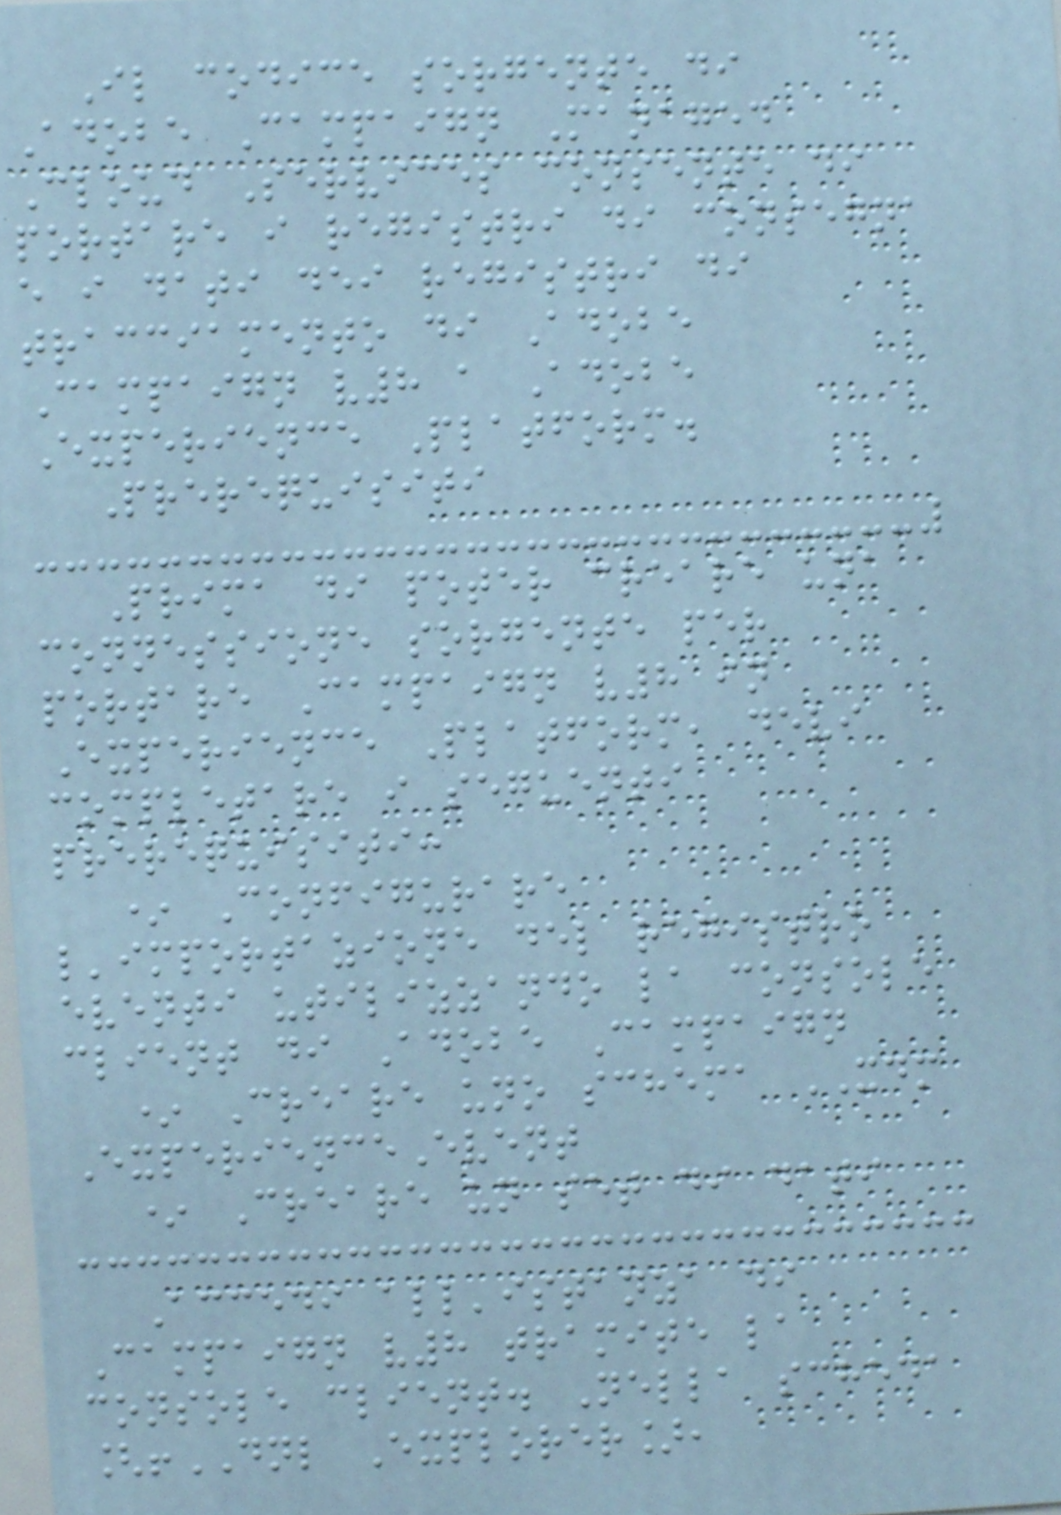Il codice sorgente di
Adobe Campaign Managed
Cloud Services consente di
portare i registri di consegna
e i dati dei registri di
tracciamento di Adobe
Campaign v8 a Adobe
Experience Platform.
Prerequisiti
Prima di poter creare una
connessione sorgente per
portare Campaign v8 in
Experience Platform, devi
completare i seguenti
prerequisiti:
* Configurare
l'importazione del registro
eventi utilizzando la console
client di Adobe Campaign
* Creare uno schema XDM
ExperienceEvent
* Creare un set di dati
Accedi all'istanza di
Campaign v8 tramite la
console client. Nella scheda
[!DNL Explorer],
